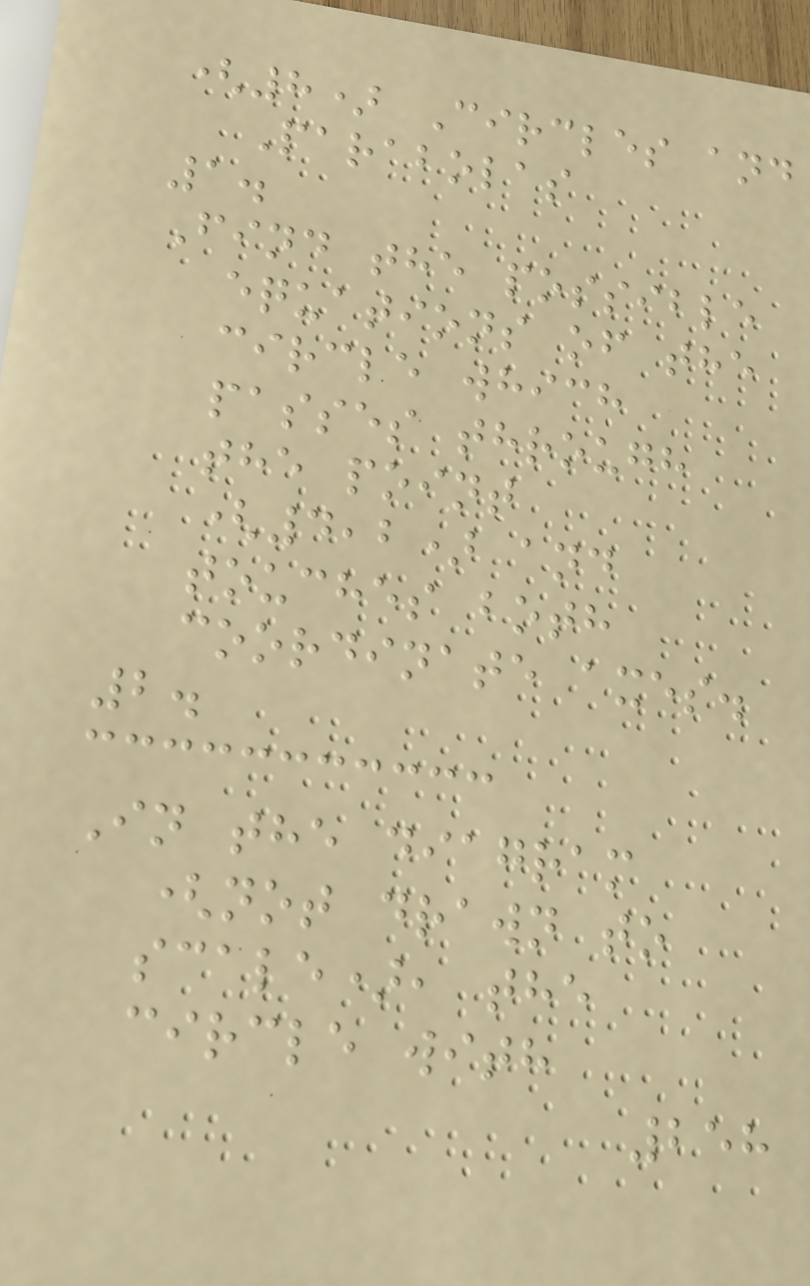(8) Circles and
Parabolas
1.
Find the possible
equations of the
circle which
passes through
the point
(4,2) and
touches both
coordinate axes.
2.
In the diagram
(not drawn to
scale), the
circle with
258
